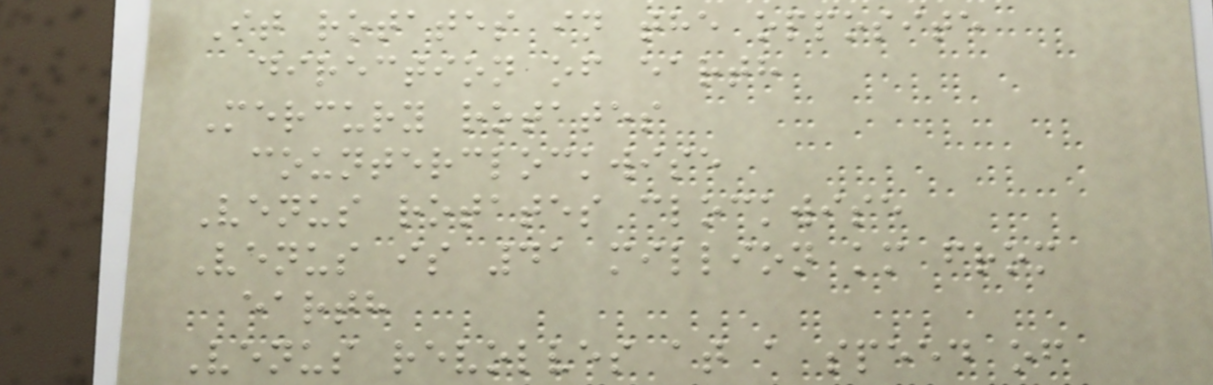It rotates in the opposite
direction of earth
Mercury rotates
counterclockwise
Venus rotates clockwise
Venus is 41 million km from
earth
Venus revolves at a speed of
